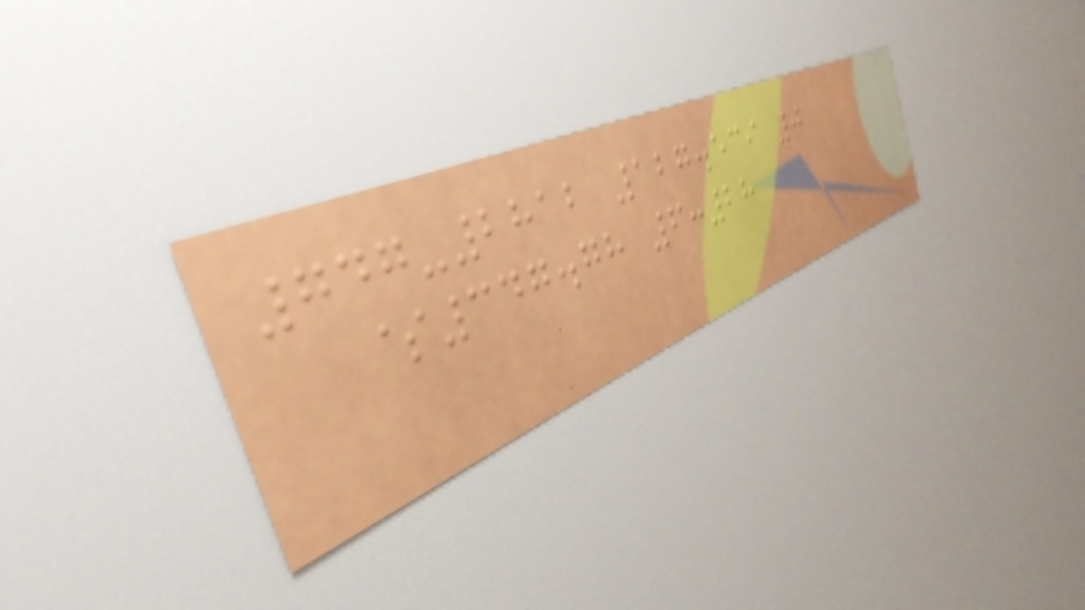747-2812 127.539 0
$347.78 6:28
